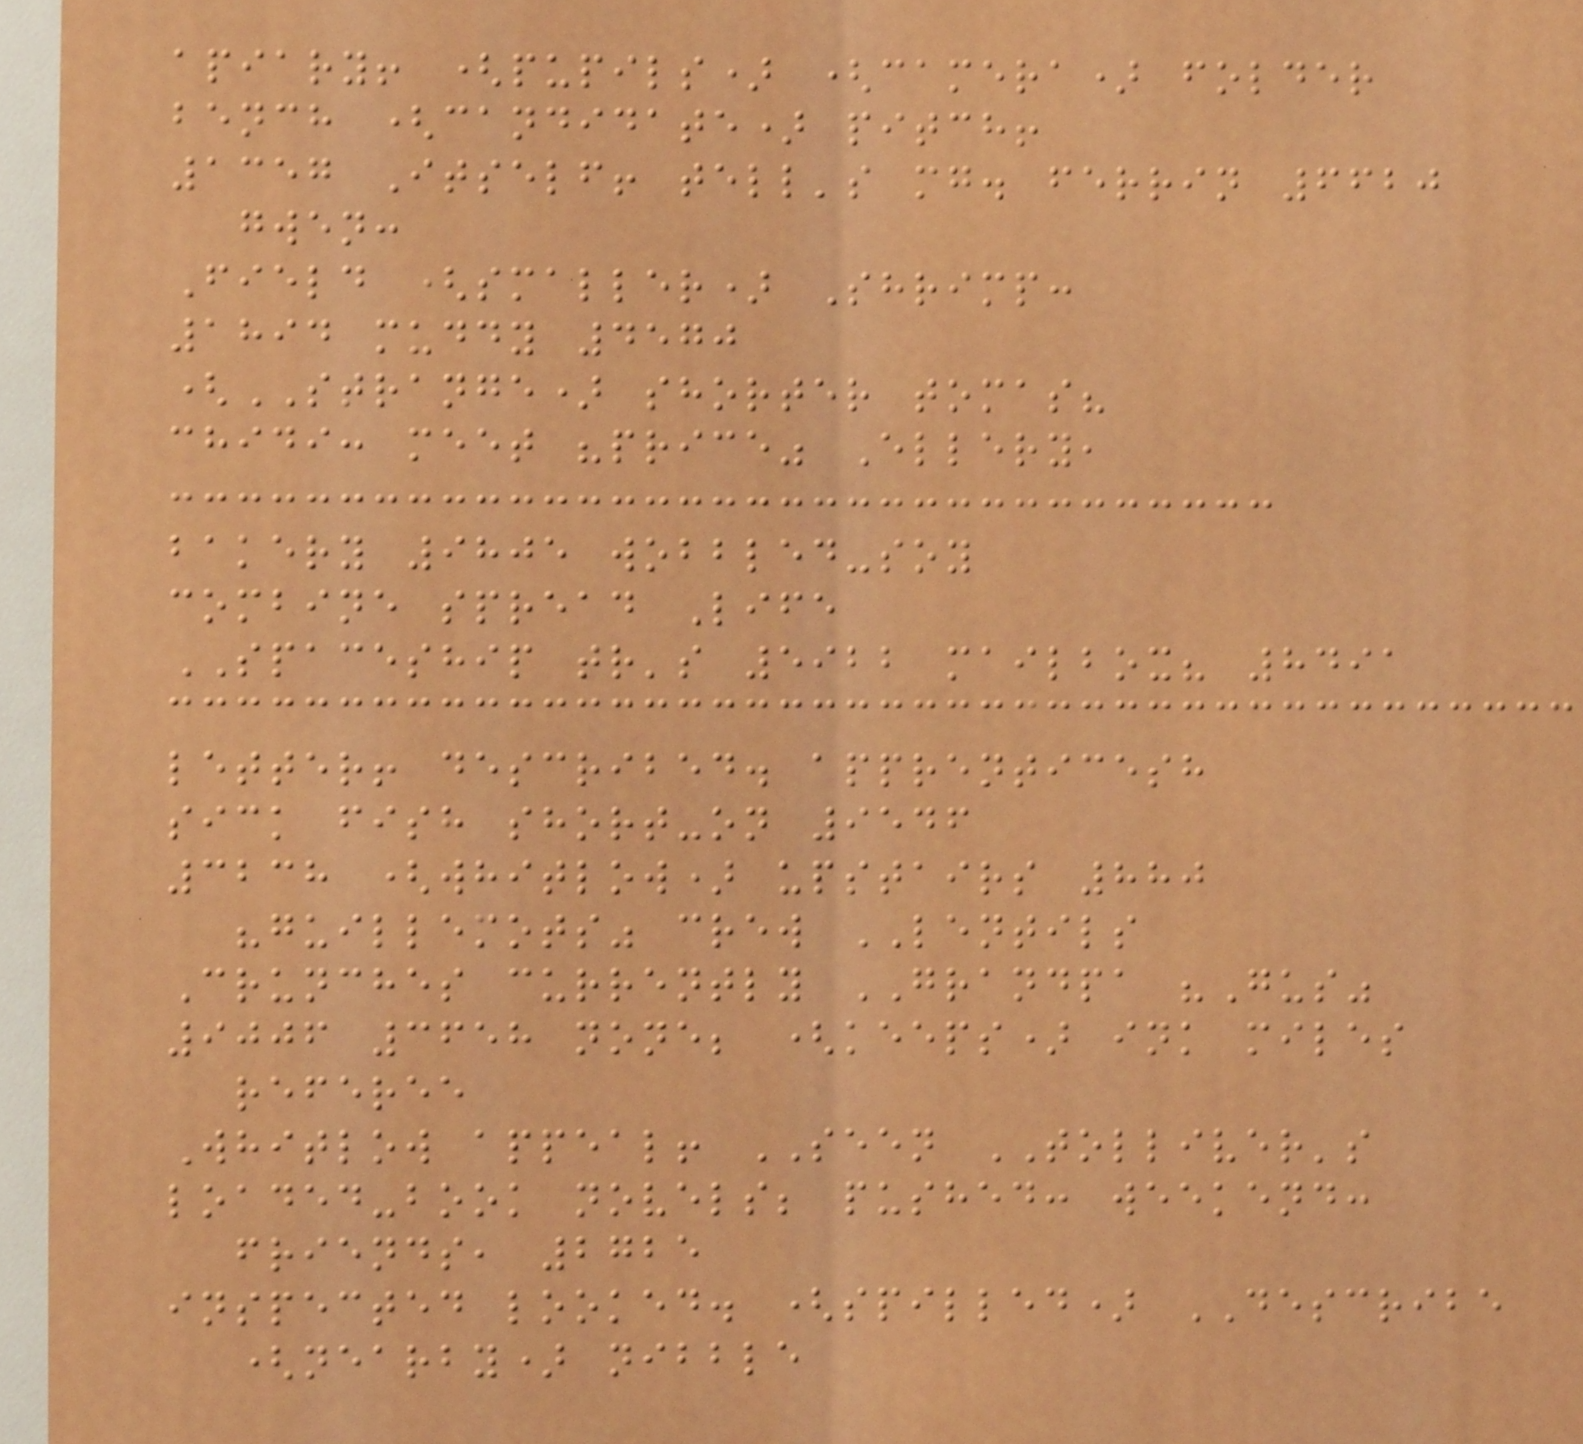apiary! (pupils) (camera) folder
bench (candidate) pitch!
1357 Itself! tell's mg. ferrin 6620
gwen:
Field (smaller) Shrimp:
1894 muddy 4570
(STRANGE) shorter tomas?
chidi: meet "price" Ellery,
bakery 9805 wobbled-soy
combine spread Life
SPACESHIP tr's 5922 mailbox? 8491
letter! described. apprenticesh
sick fish short-on 9546
3238 (whitlow) upstairs 880
"guillemots" crew LENTILS
Crunches currently GRANDPA "Gus"
9006 3658 none; (keeps) ink miles
referee
Whitlow appeal! SEEN TOLLIVER's
loaded-book novels; pushed: weekend:
friends, 2725
inspected looked. (spilled) DESCRIBE
(nearby) nibble
